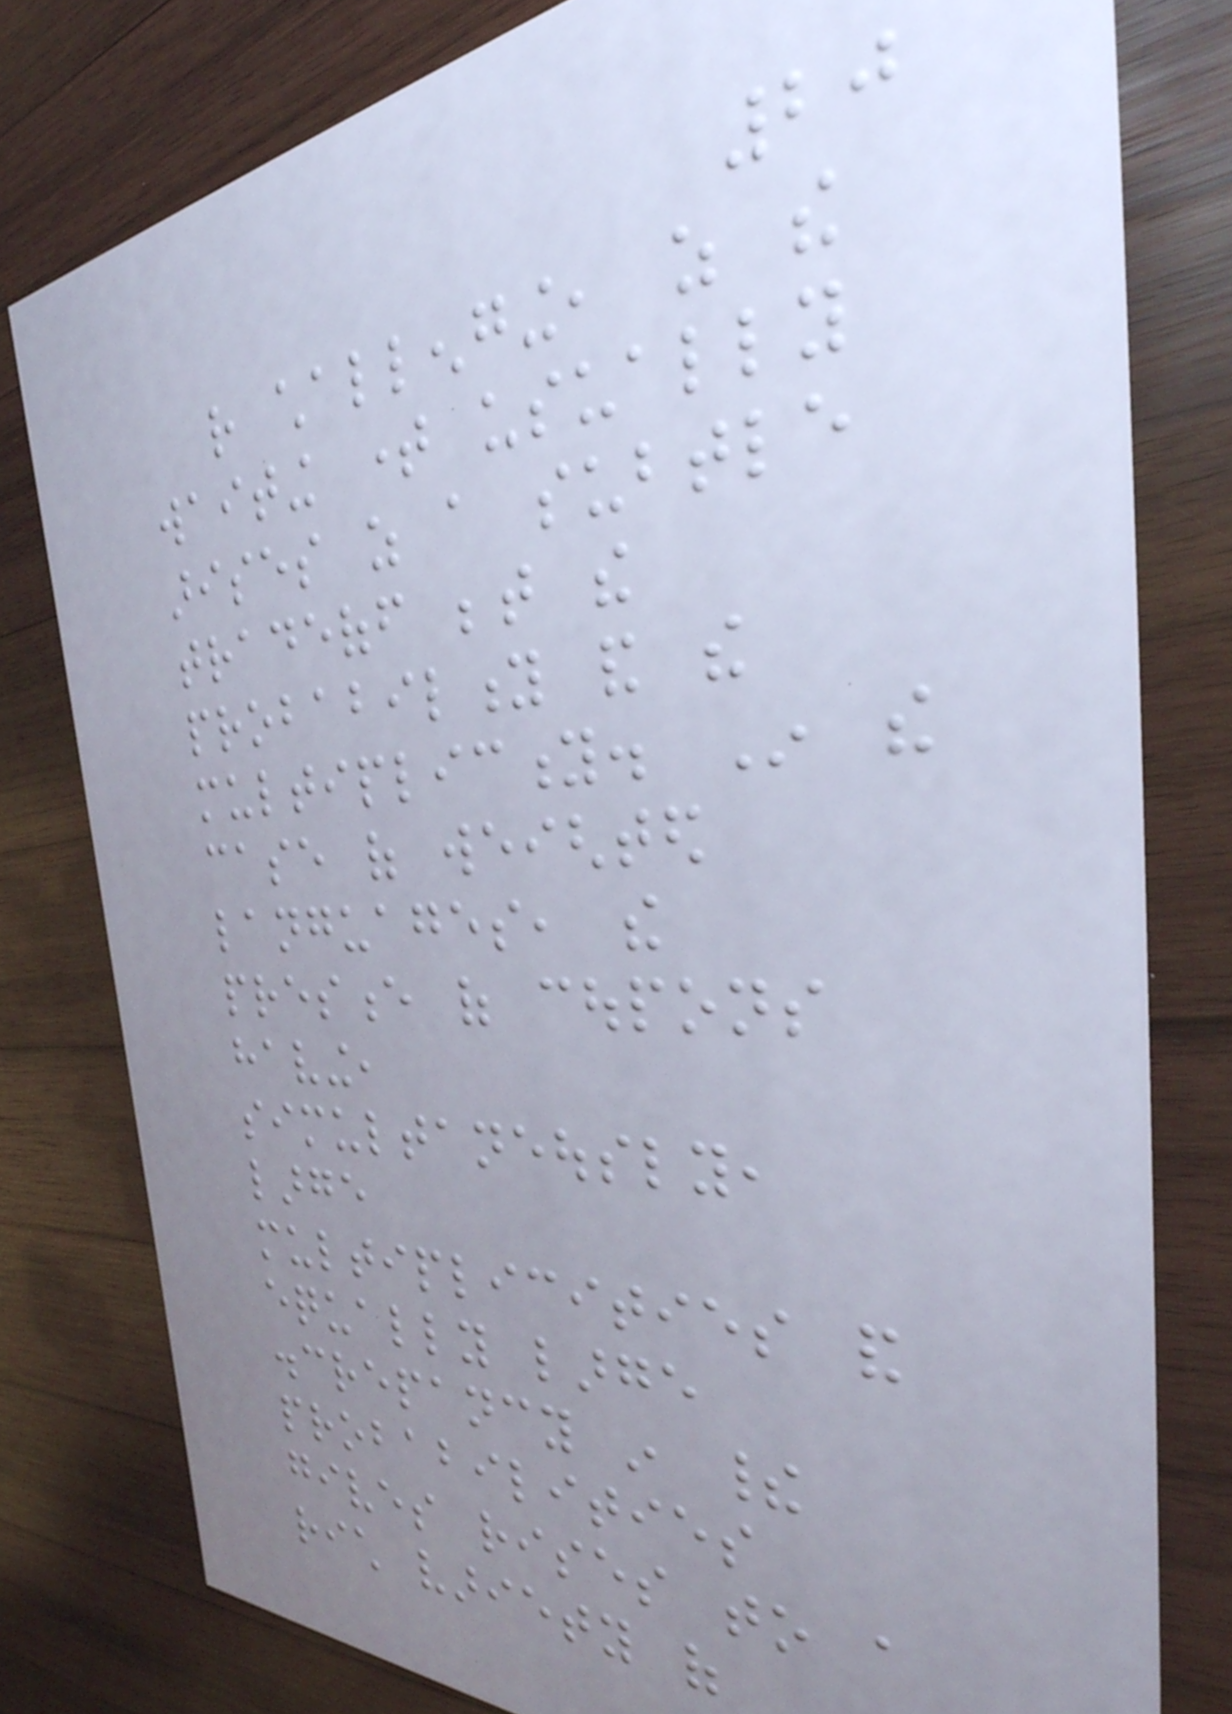20
rather challenging, as the
waiting time usually
arises as a subtle
tradeoff between the
probability and the
multiplicity. In the
case of weighted
languages, the
presence of coupons
having,
simultaneously,
large
multiplicities and
equally large
discrepancy in their
probabilities
gives rises to a
rich variety of
